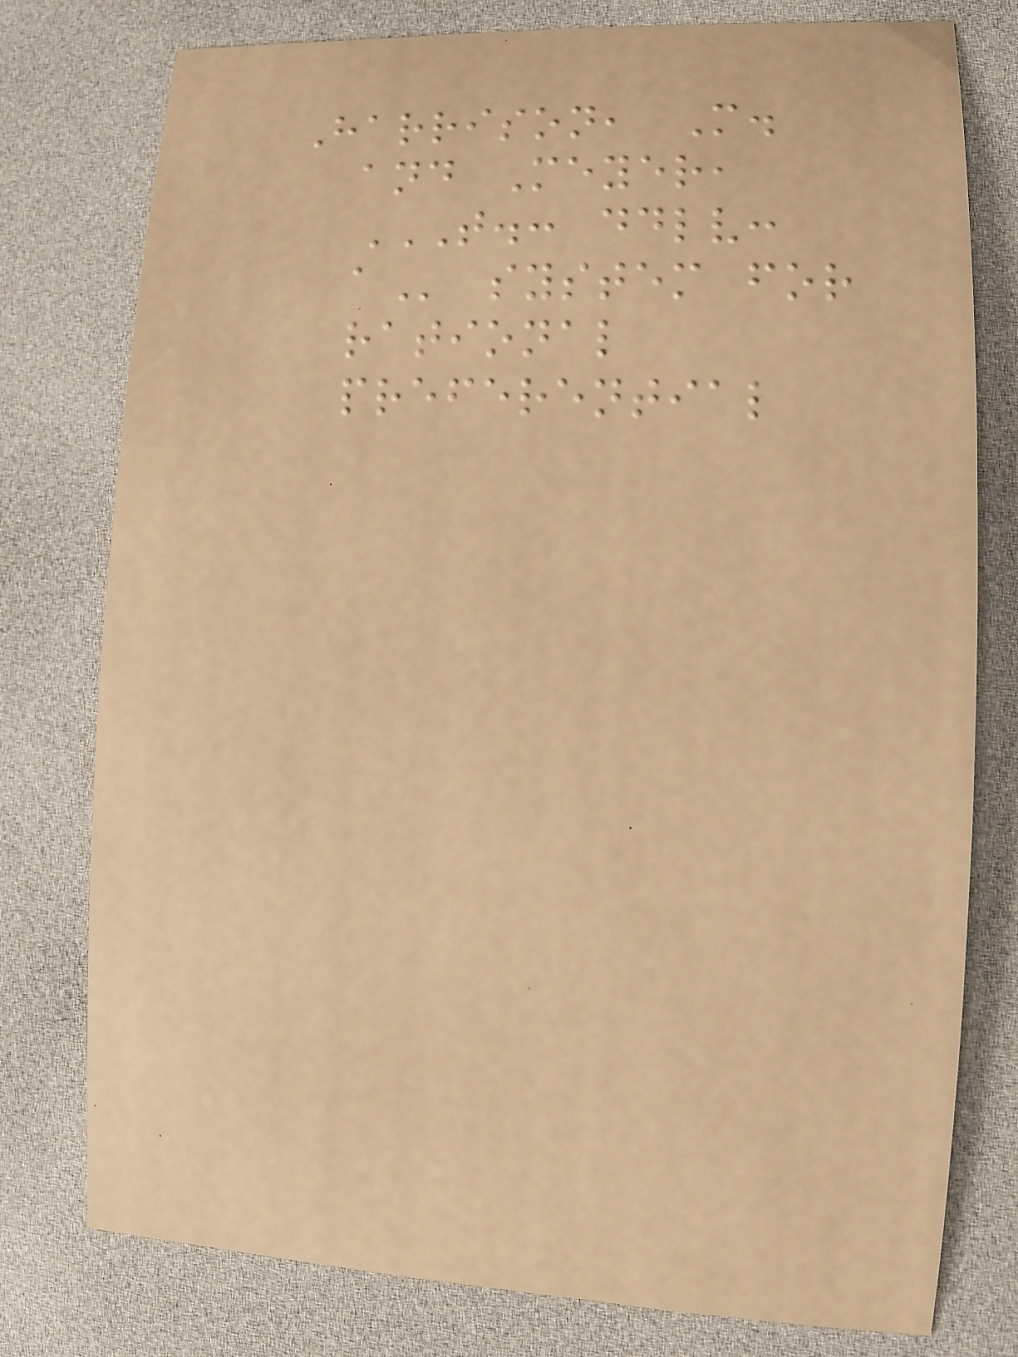Harrison, M.
and Meyer,
T.: DDLV:
A system for
rational
preferential
